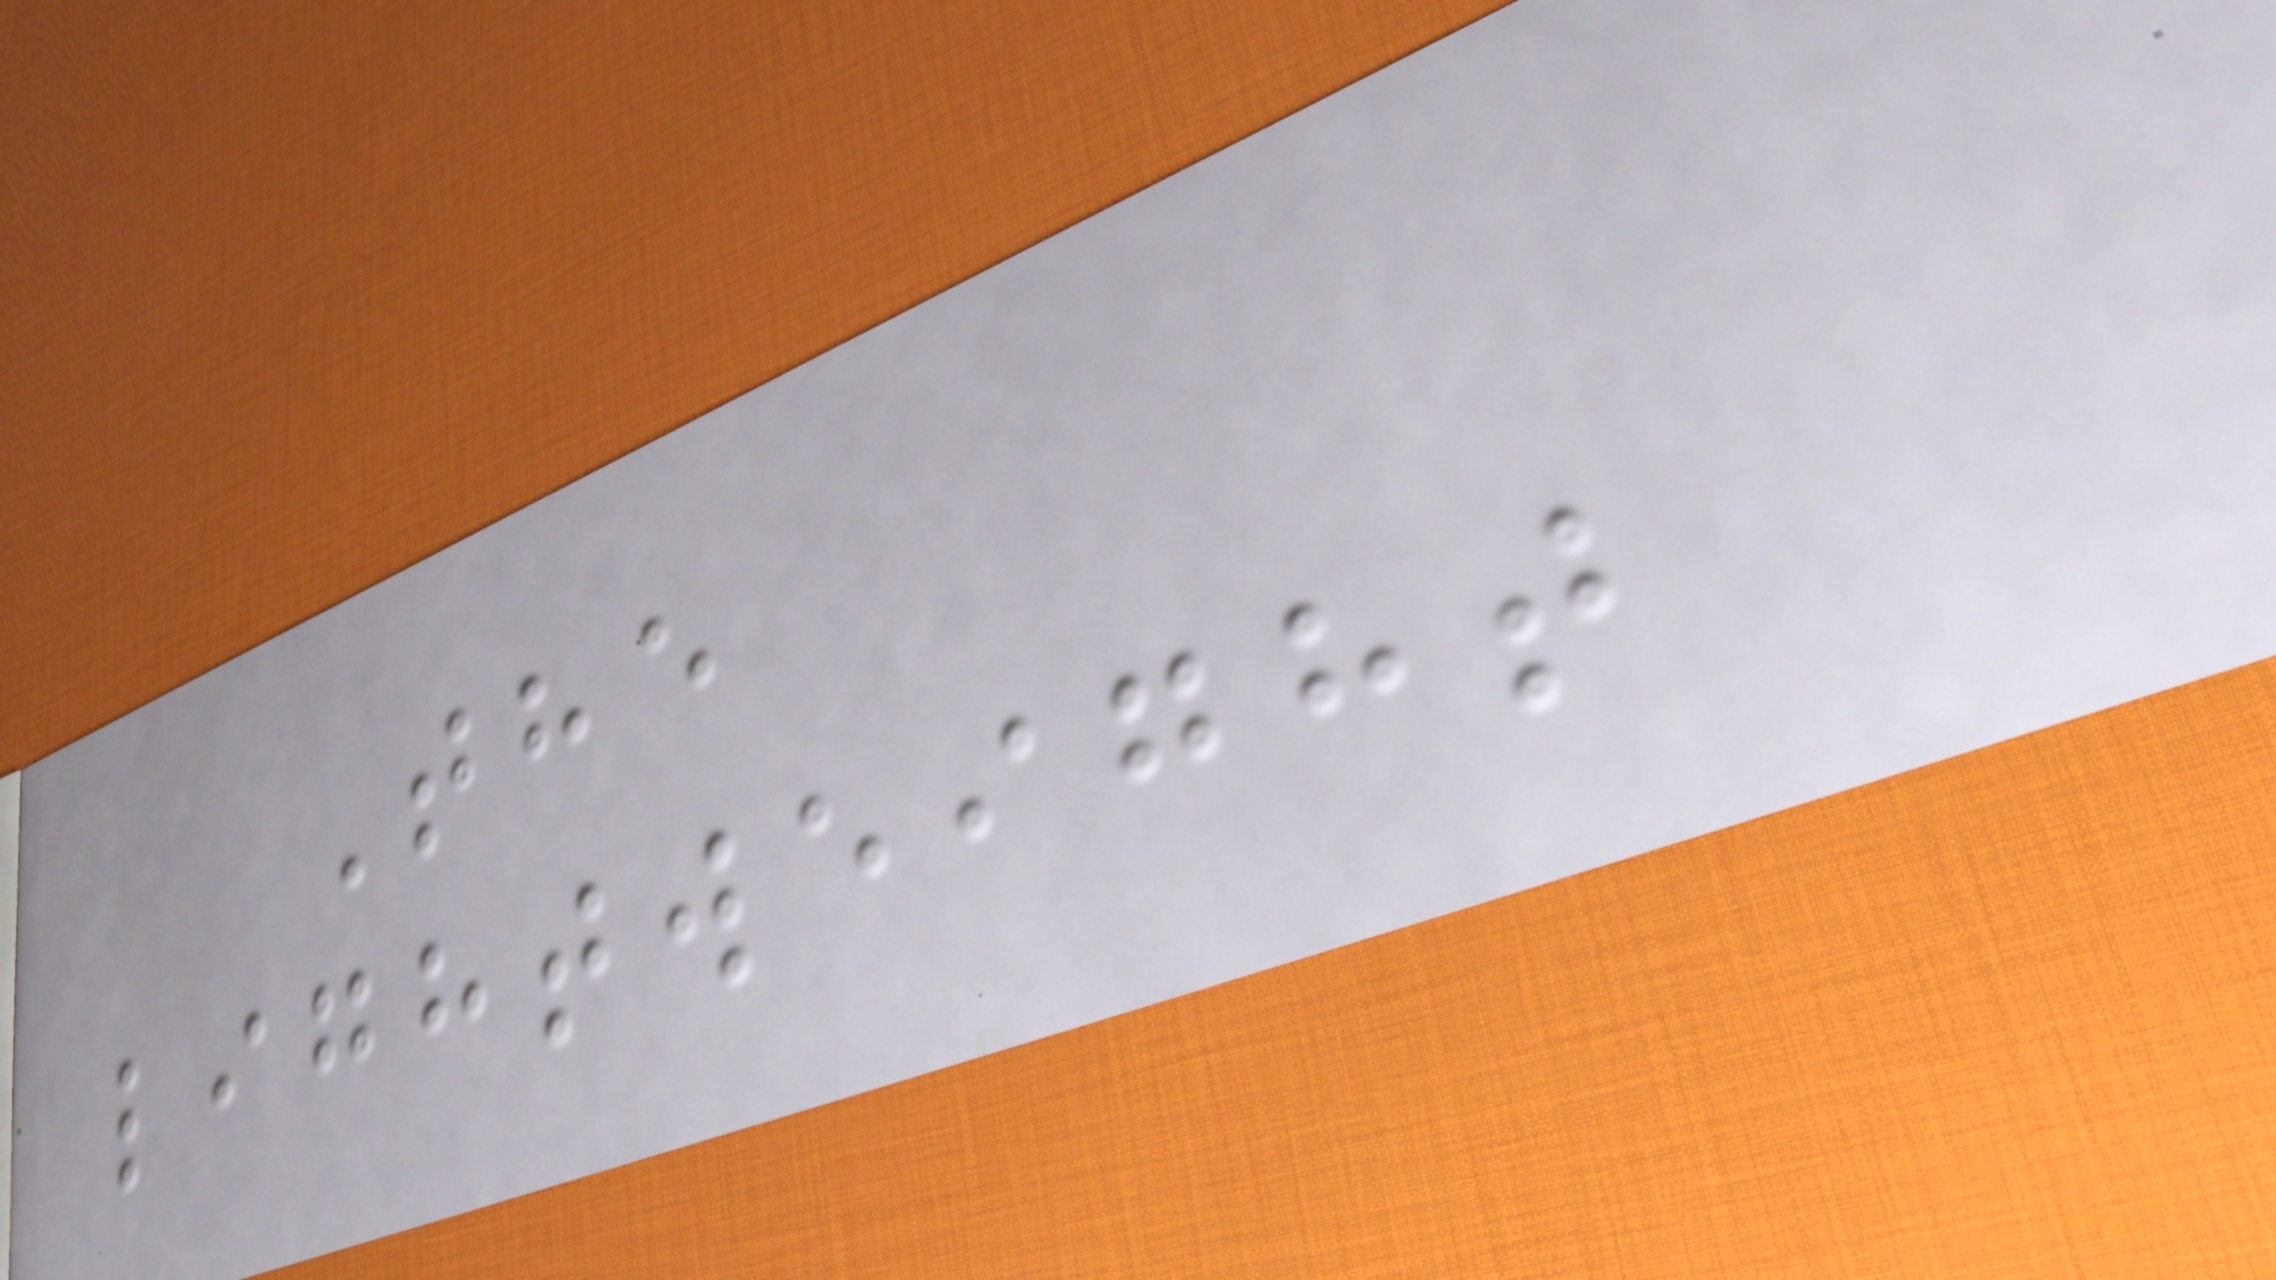The
lightweight
